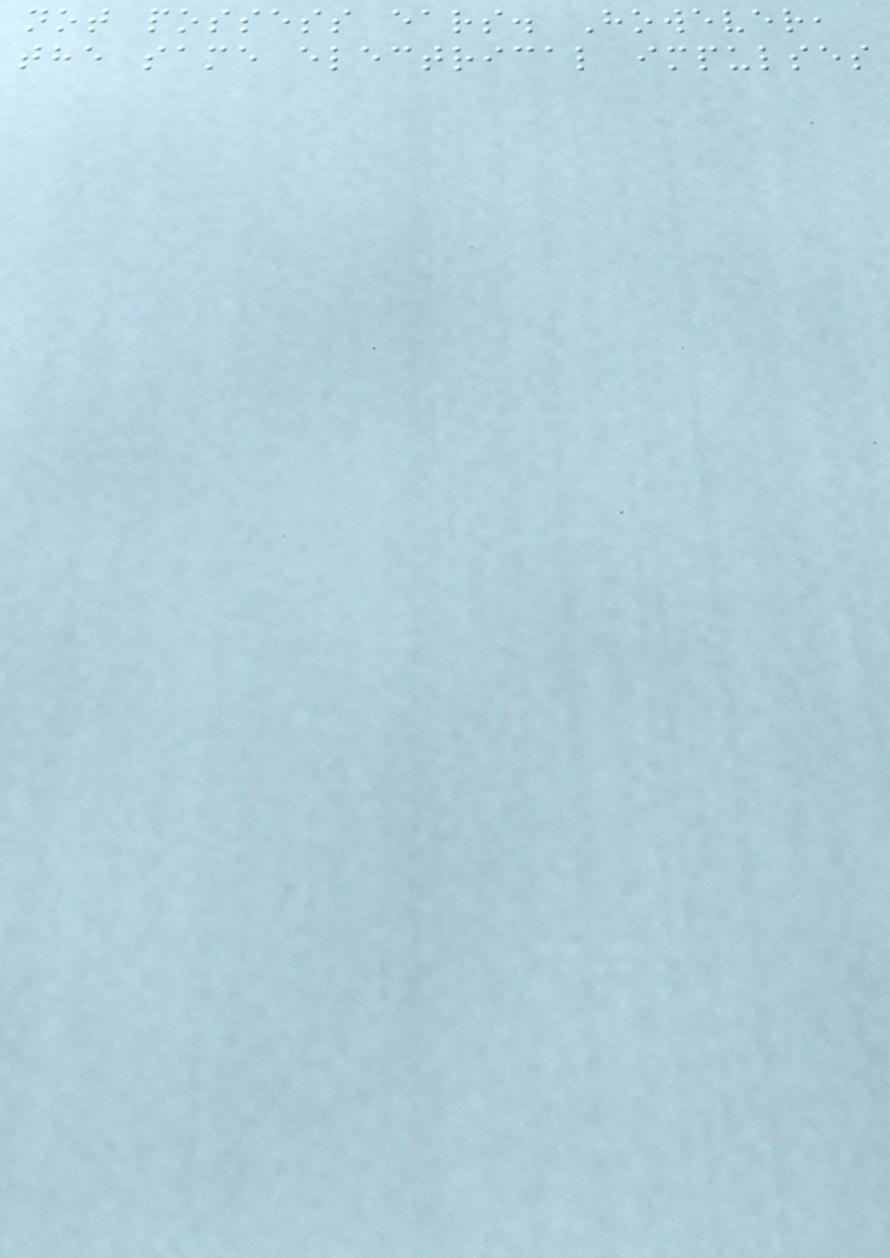not possess ears. However,
the same electrical impulses
